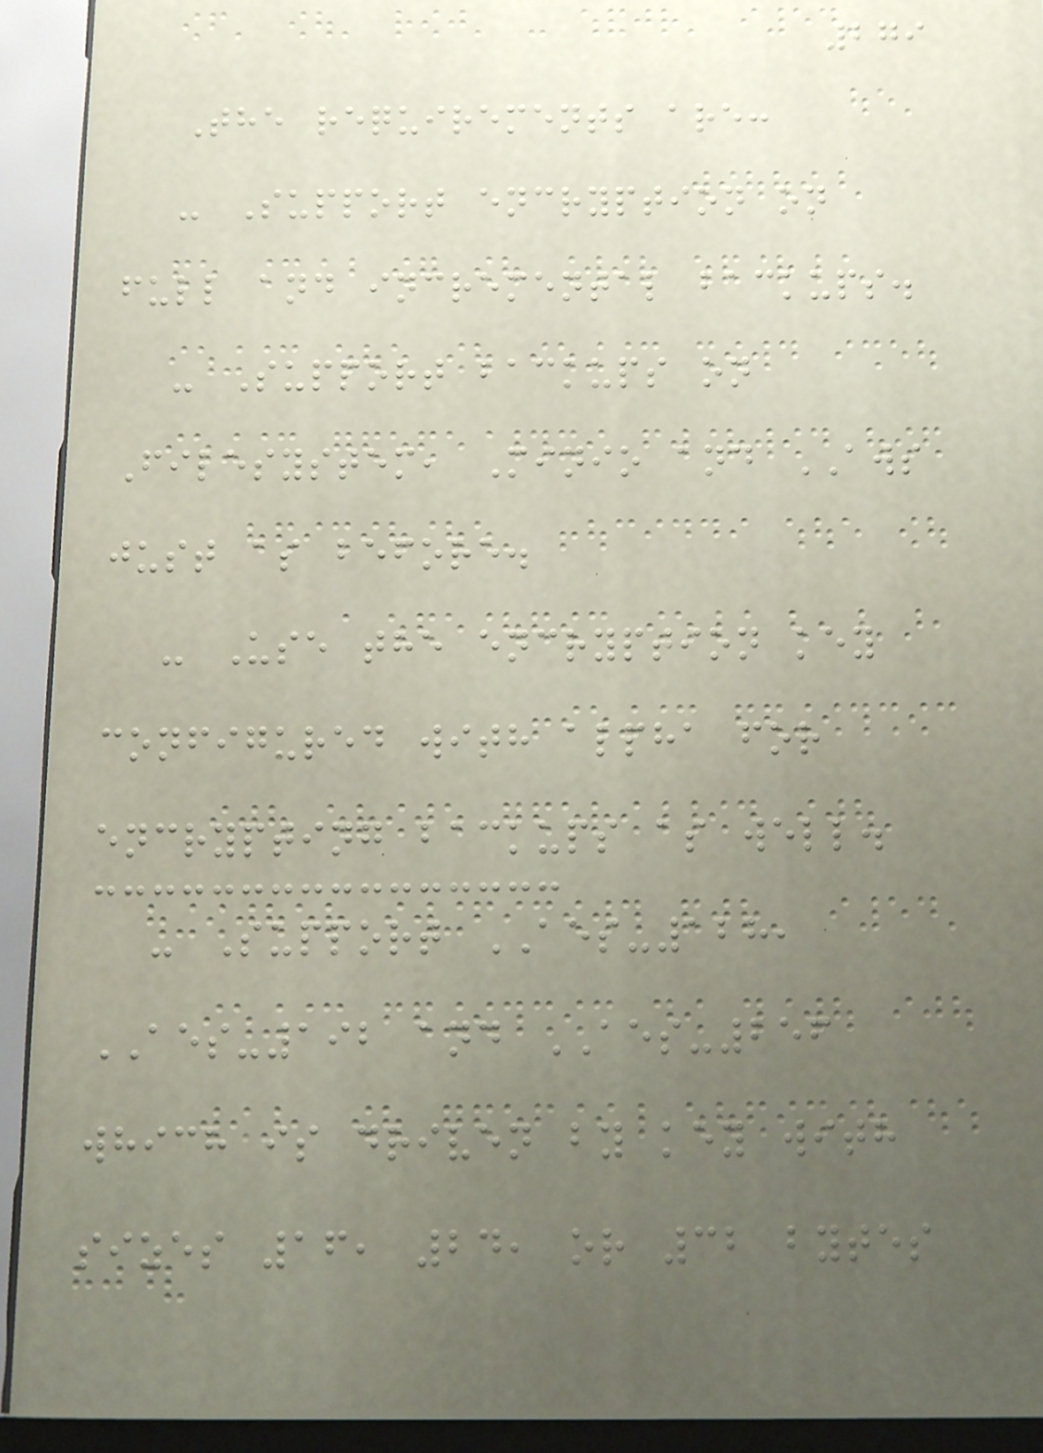279
The requirements are:
- Support encryption on
full and incremental backups.
- Support backups on
Filesystem, Minio and AWS
just as before.
- Use the encryption key
configured with alpha for
encrypting backups as well.
- Support AES-128,
AES-192 and AES-256
which is driven by key with
sizes 16, 24, or 32 bytes
